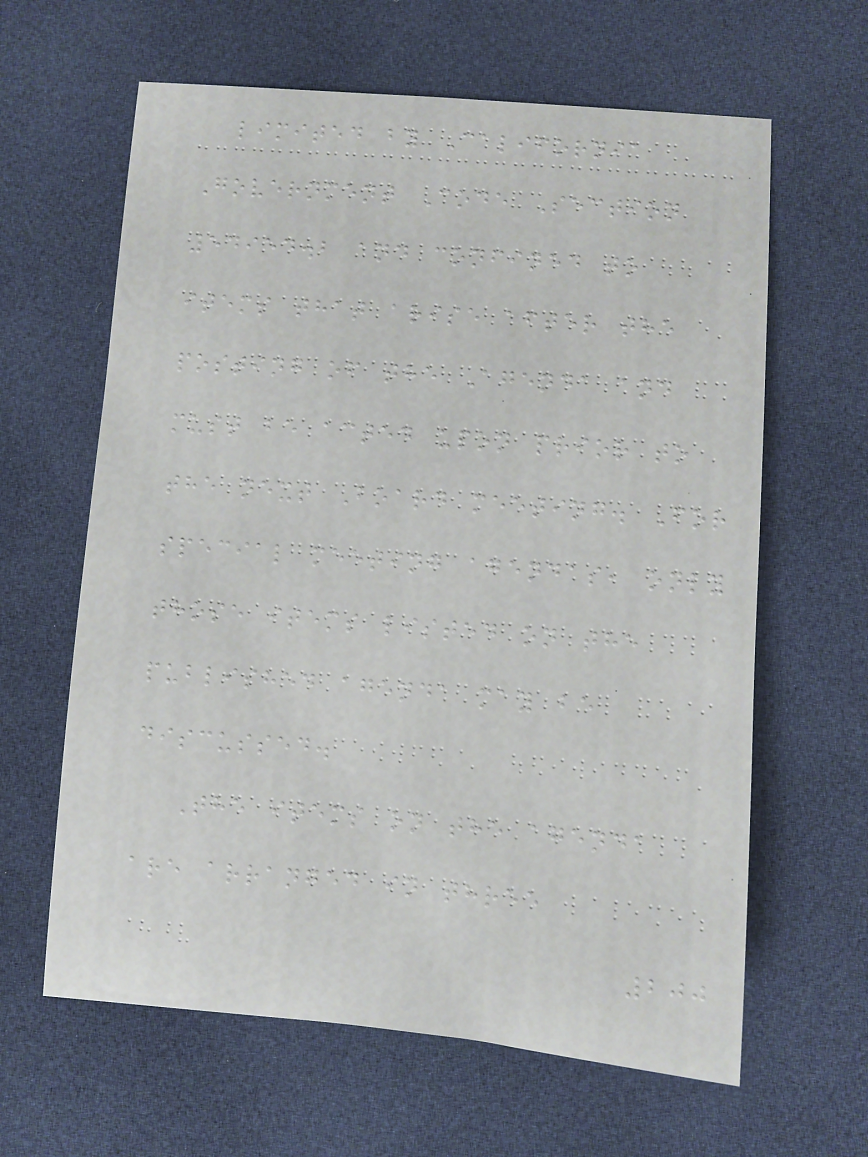limited by California
Government Code Section
54954.2 and confined to
items that arise after the
posting of the Agenda and
must be acted upon prior to
the next Board meeting. For
special meeting agendas, only
those items listed on the
published agenda may be
discussed.
The items on the agenda
are arranged in three
200
